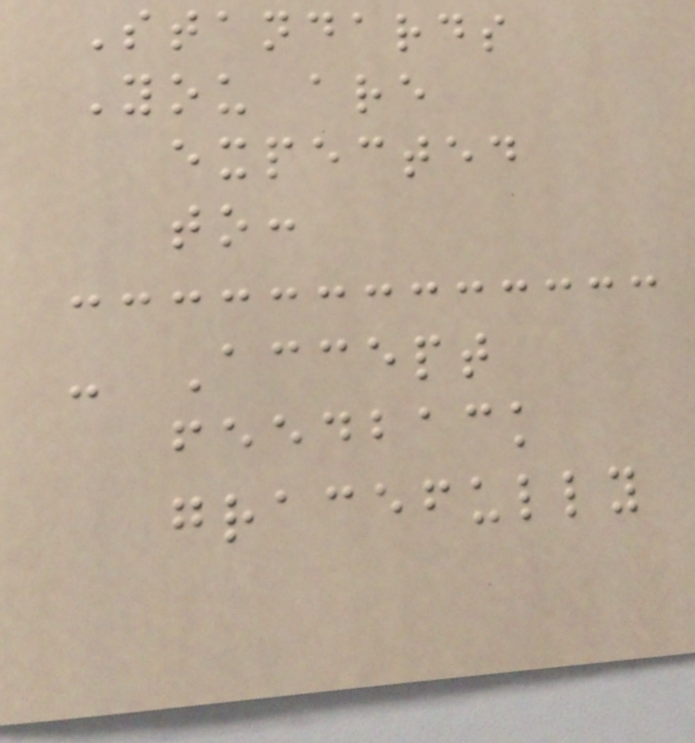Standards
You are
expected
to:
- Accept
feedback
gracefully
